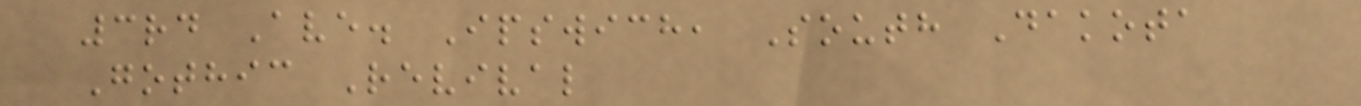3rd Ave. Ipswich, South Dakota
Gothic Revival
